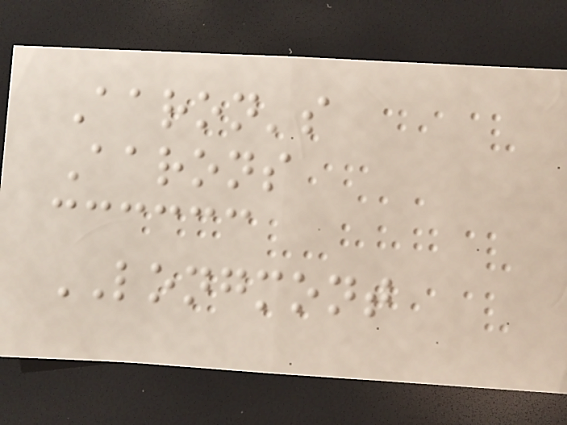Aaron's
Aarons
LONGMONT
